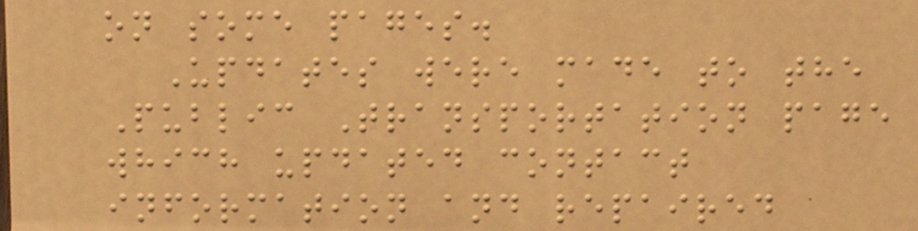on some pages.
Updates were made to the
Public Transportation page
which updated contact
information and repaired
